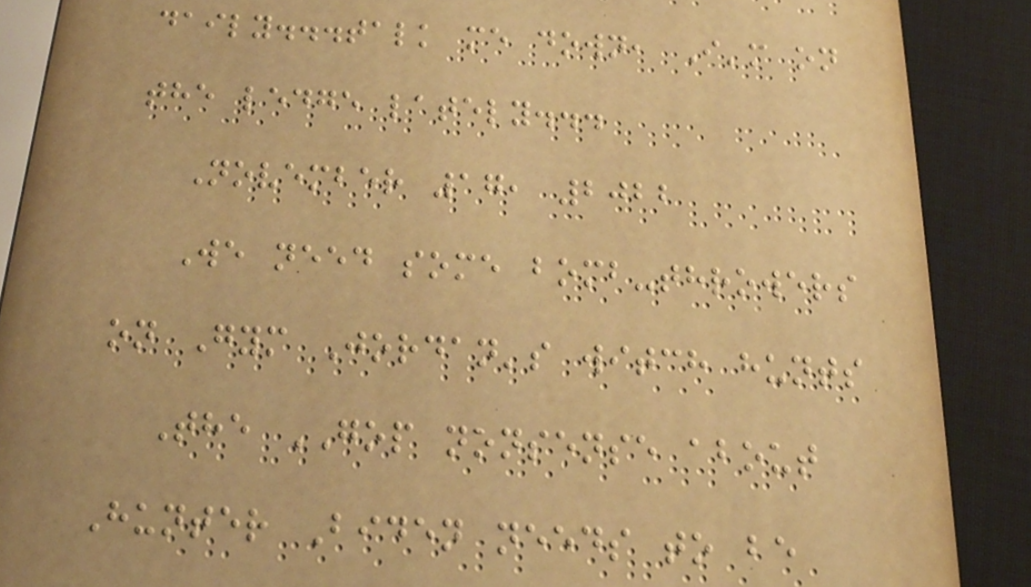daily...talk me down, I'm on
the ledge lately...
November 17, 2022
We need some bomb-throwers
on Gym Jordan's witch hunts
The GOP nonsense about
Hunter Biden needs to be
